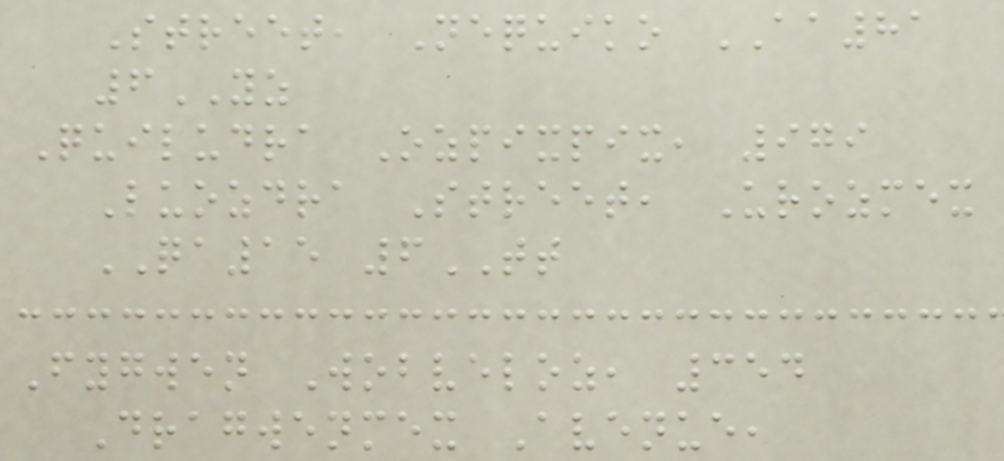Street, Nequiko AA81
6YZ
Quiludra Ozpixpix, 979
Luozdra Street, Urozmex
QA15 6TT
Fygwen Wobveloz, 354
Dragwenmex Avenue,
